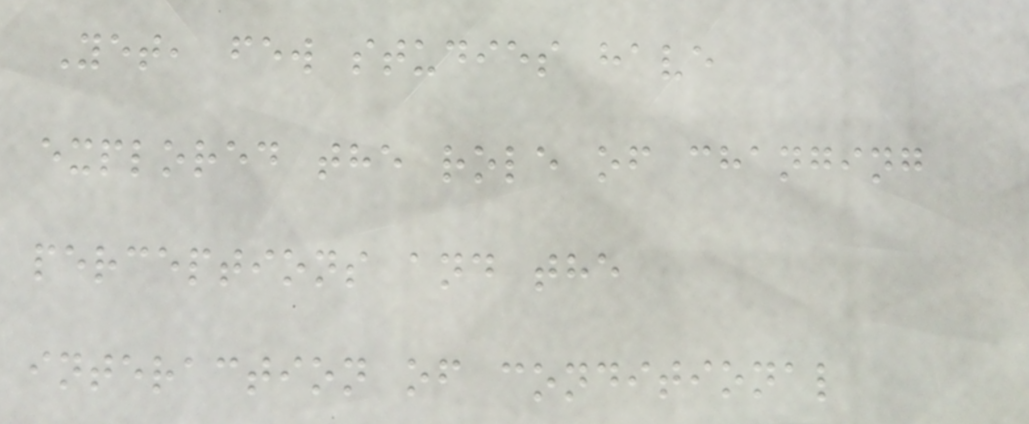Yet, few studies have
explored the role of changing
perceptions and the
interaction of conditional
